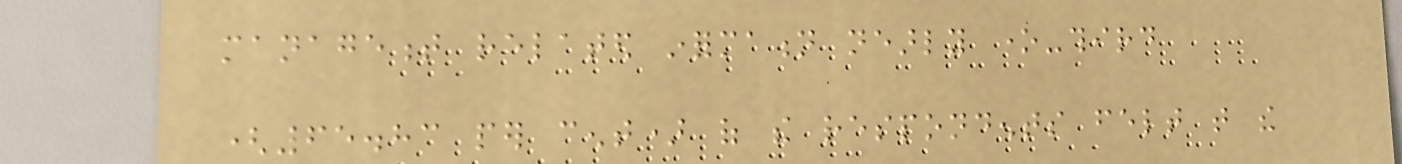management related information nearly one-third
(65.83 per cent) of the respondents felt that the
